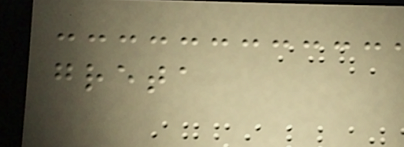greta
